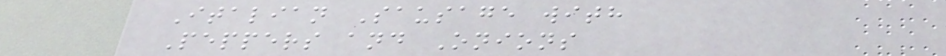Italian Sausage with
Peppers and Onions
